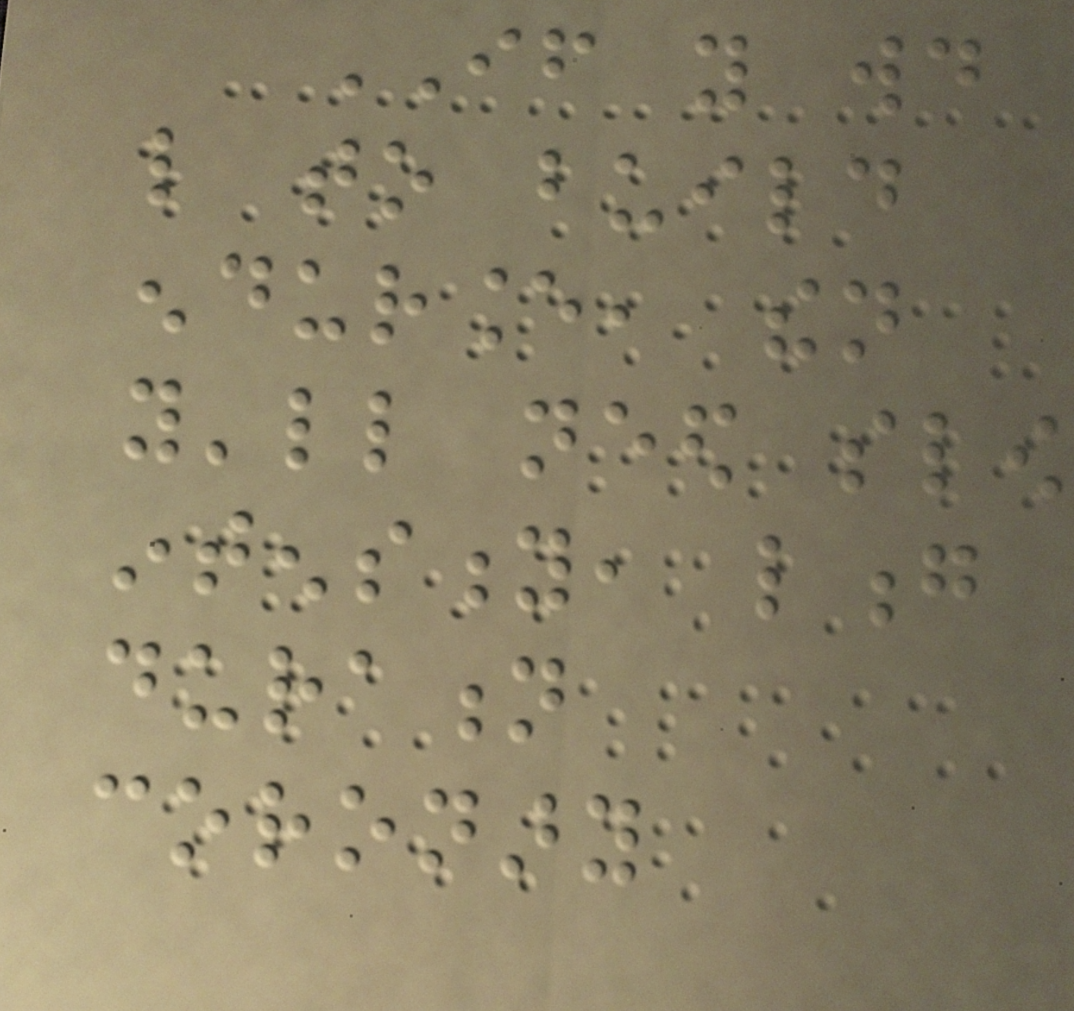IF you would
like to build
endurance, then
you'll need slow
intensity, long
duration
coronary
